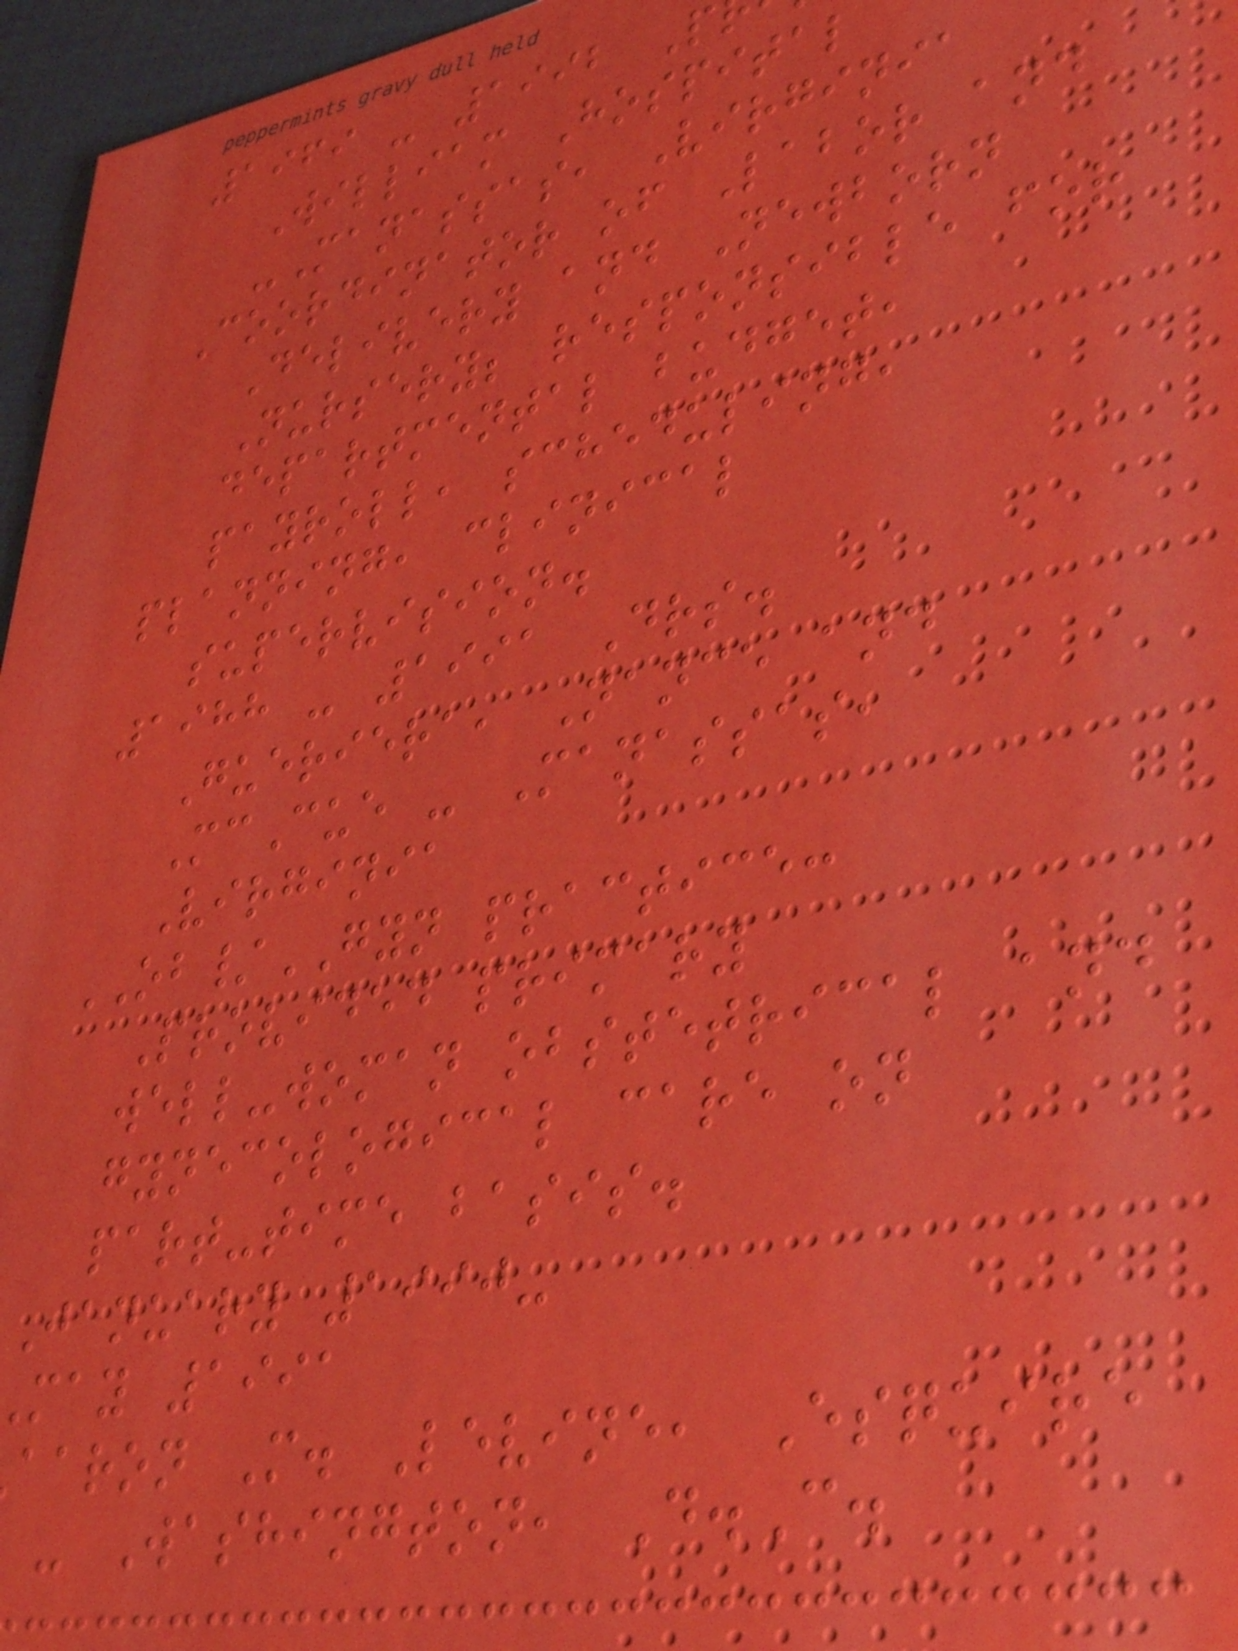1969 - 1992 P
William Hospital
-Manassas, Virginia
Coordinator of Labor and
Delivery and Newborn
Nursery; responsible for
departmental budget,
payroll, scheduling,
planning, clinical
supervision.
1988 - 1991 Drs.
Gueriera, Nance and
McCue - Manassas,
Virginia
OB/GYN practice:
Provided primary
well-woman obstetrical and
gynecological care on
part-time basis.
January 1990-
may 1991
aaron M. Levine, Esquire
- Washington, D.C.
